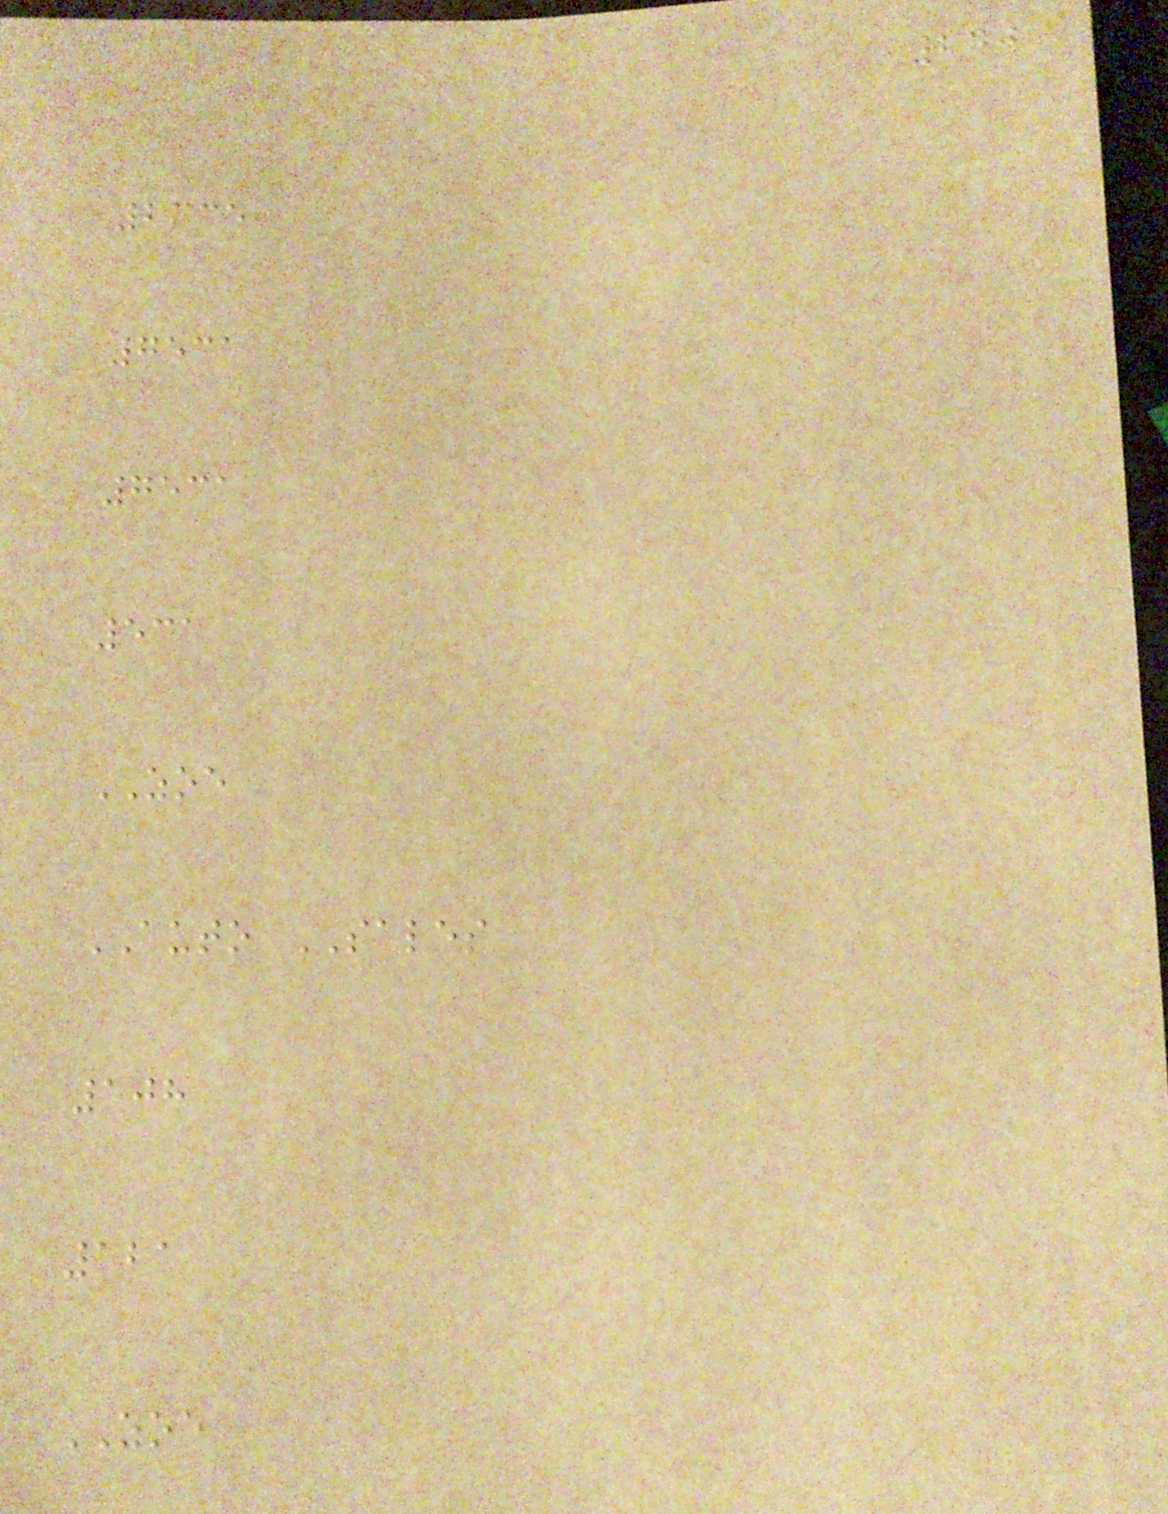240
2335
7531
7531
531
ZOE
AUTO SALES
108
121
ZOE
